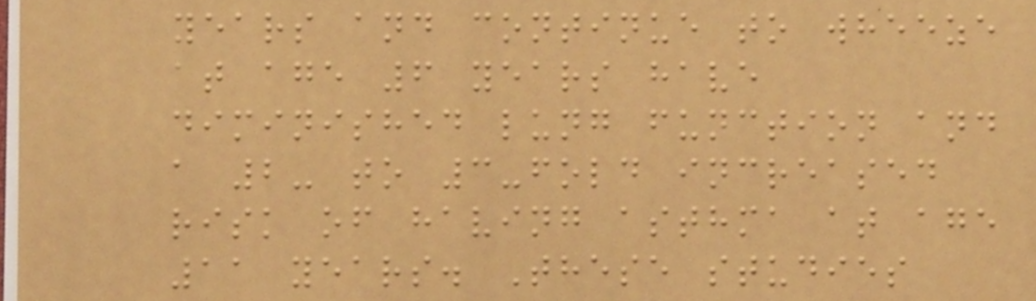years and continue to wheeze
at age 6 years have
diminished lung function and
a 2- to 3-fold increased
risk of having asthma at age
11 years. These studies
